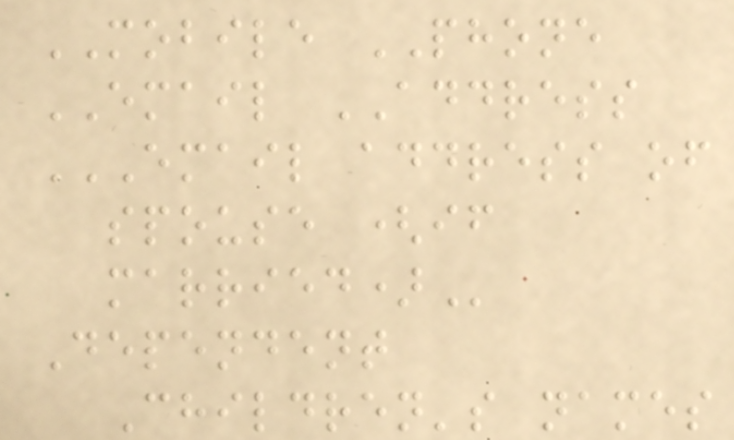MOBILE PHONE
EMAIL ADDRESS
EMAIL ADDRESS OF
SPOUSE (IF
MARRIED)
Dependent
Children's names
